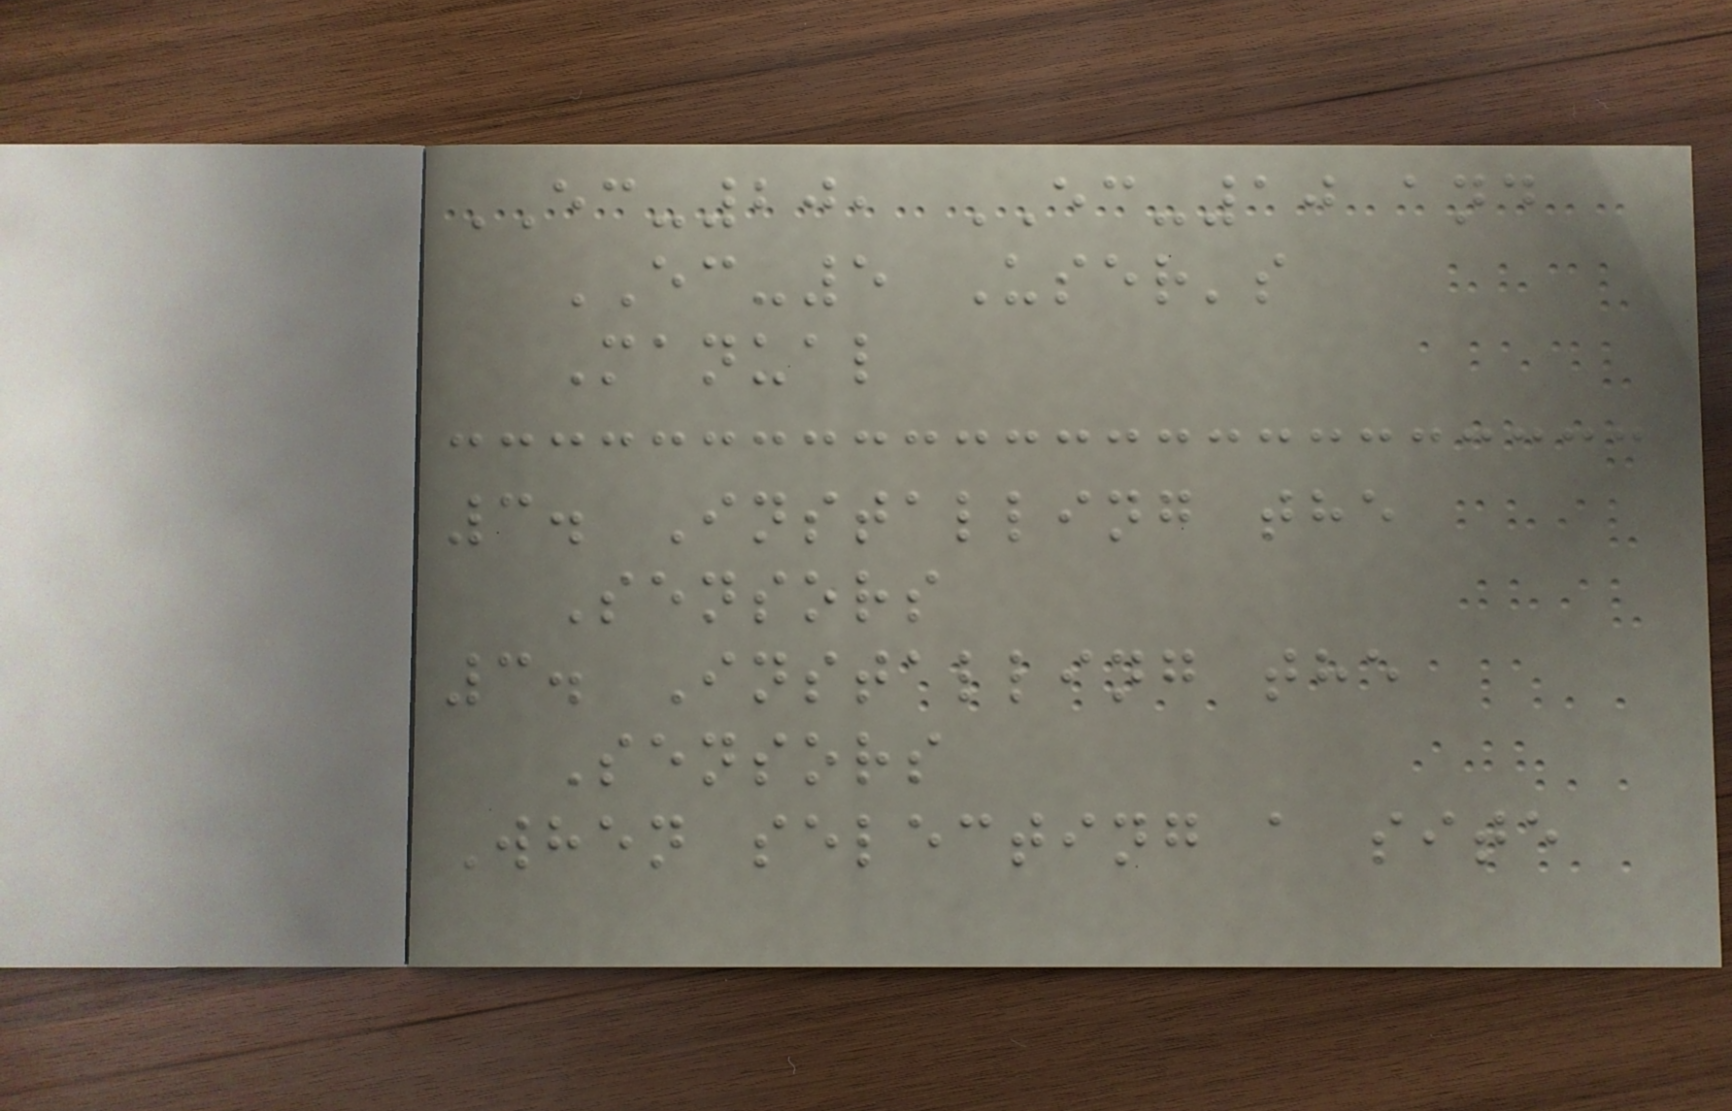EC-20, EC-10 and
EC-5 User's
Manual
3. Installing the
Sensors
3. Installing the
Sensors
When selecting a site
